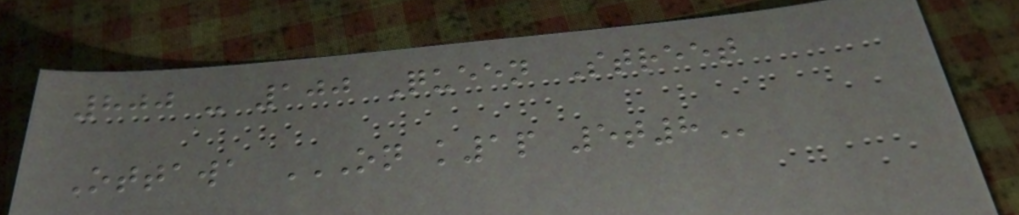800 - 100 Queen Street
Ottawa ON K1P 5T8
